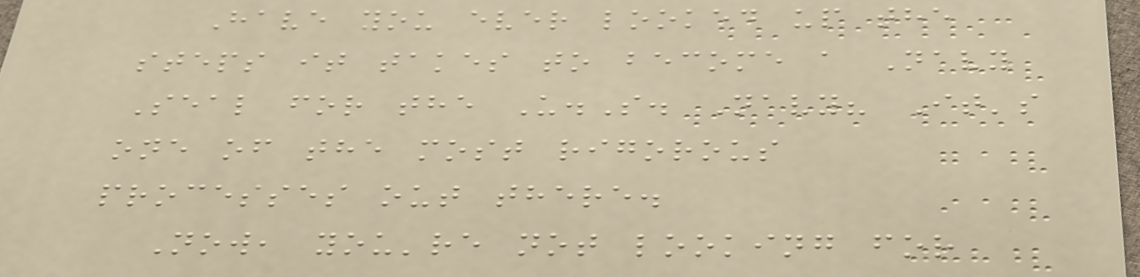Have you ever looked up the
steps it takes to become a Navy
Seal for the U.S. Navy? It's
one of the most rigorous
processes out there.
Now, you're not looking for
